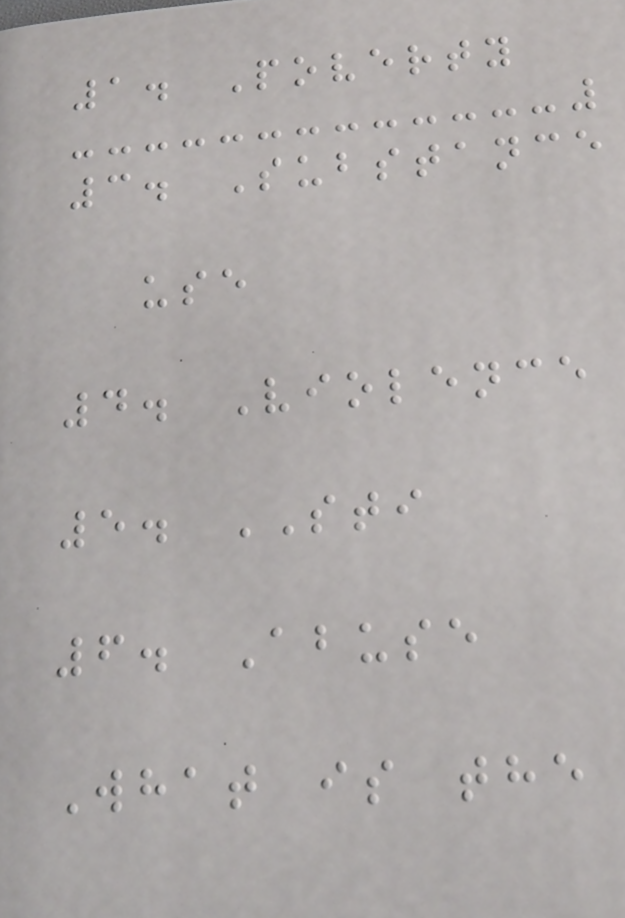1. Poverty
3. Substance
use
4. Violence
5. STI
6. Abuse
What is the
